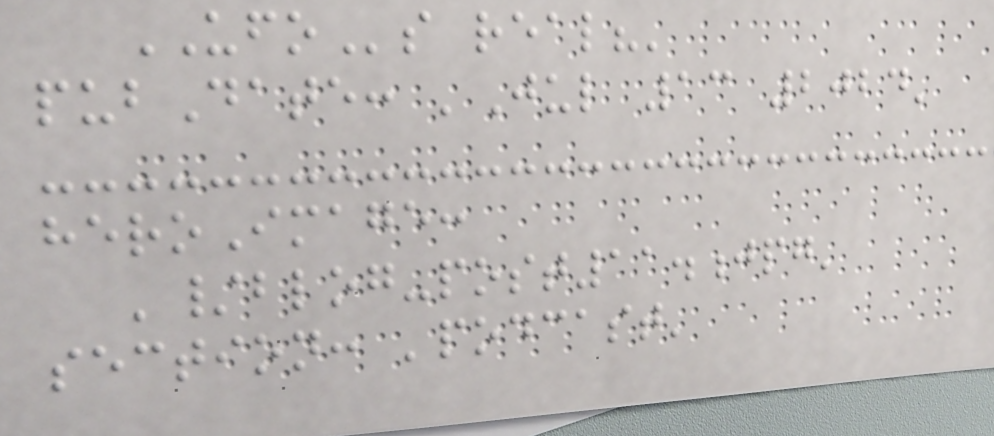UFOs real?'
pubDate: 'Jul 13 2024'
heroImage:
'/blog-post11.jpg'
section: 'podcast'
